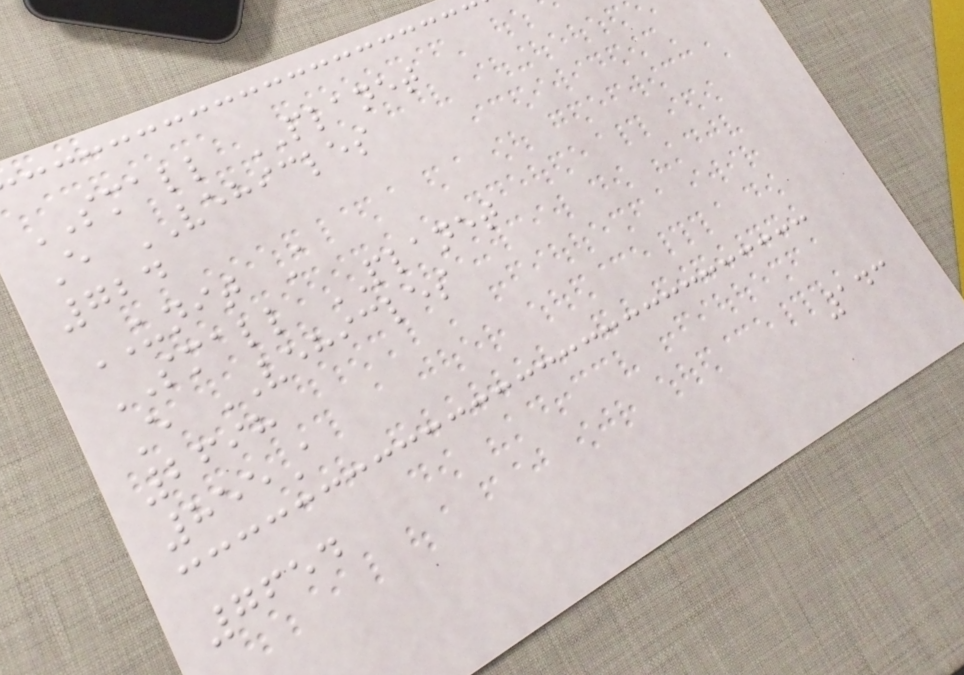SMALL PLANET
E VEHICLES
724
UNIT A
SMALL PLANET
E VEHICLES
2698
855A
7654
143
